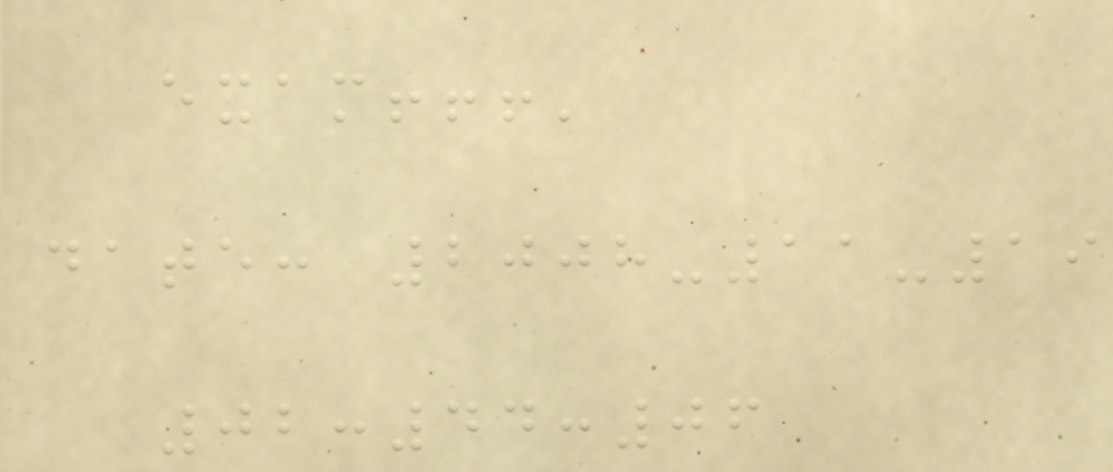exam!!!'
date: 2008-11-19
02:44:06
